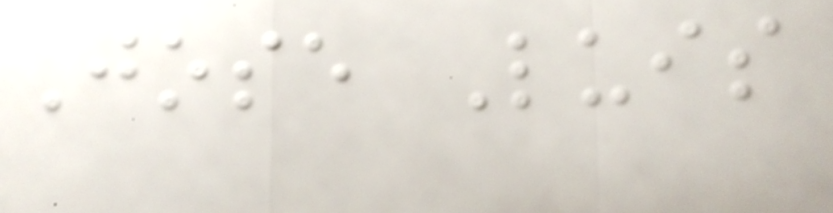Jose Luis
